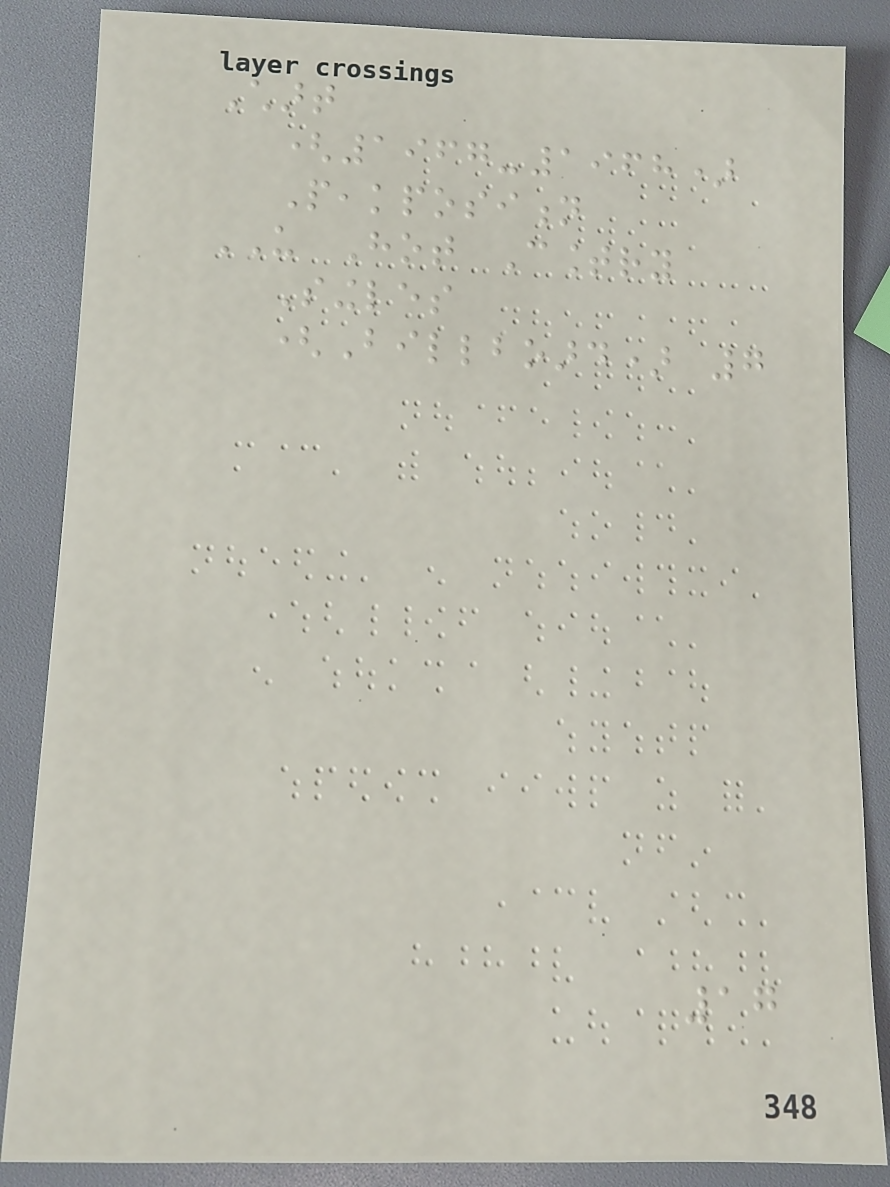Chart
(1967-1968)
Peakposition
US Hot Country
Singles
(Billboard) 7
17
